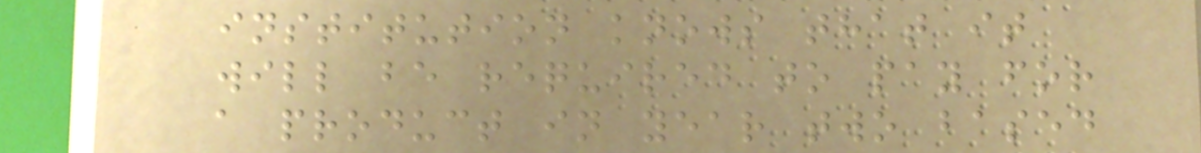institution knows that it
will be required to pay for
a product in year two based
